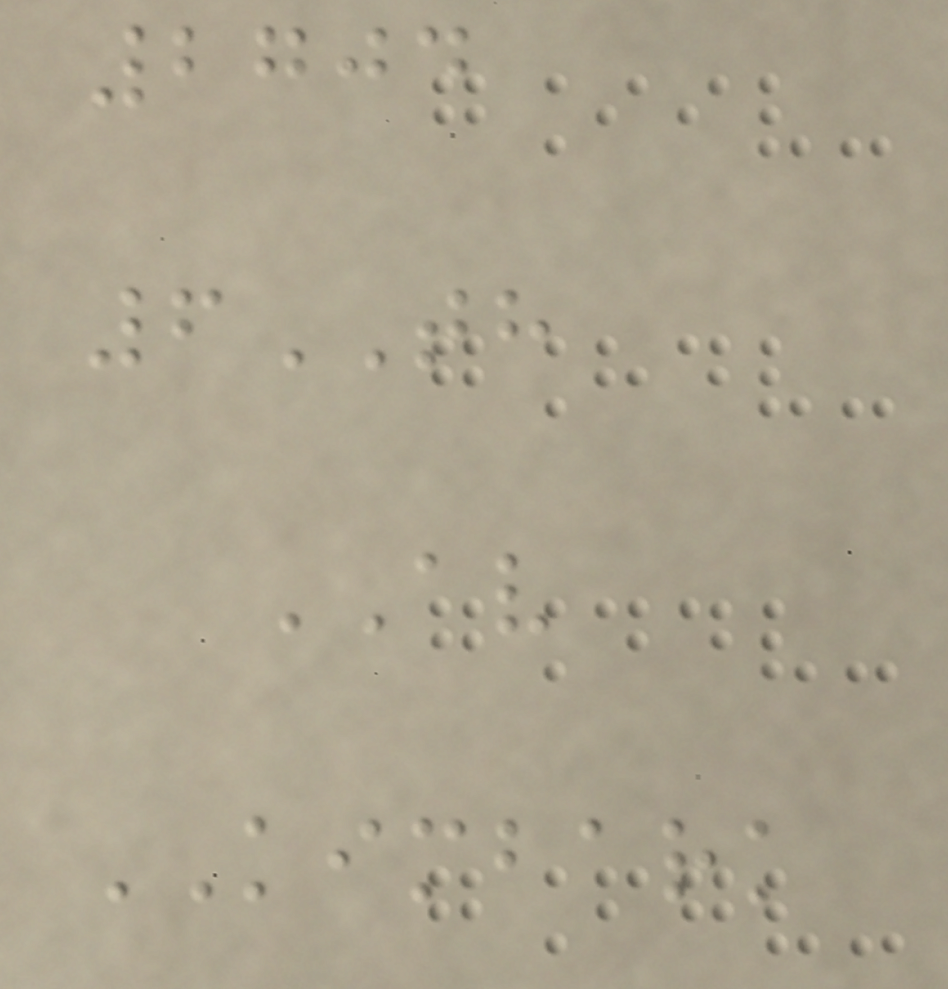2704
6TH
AV
KIMBARK
